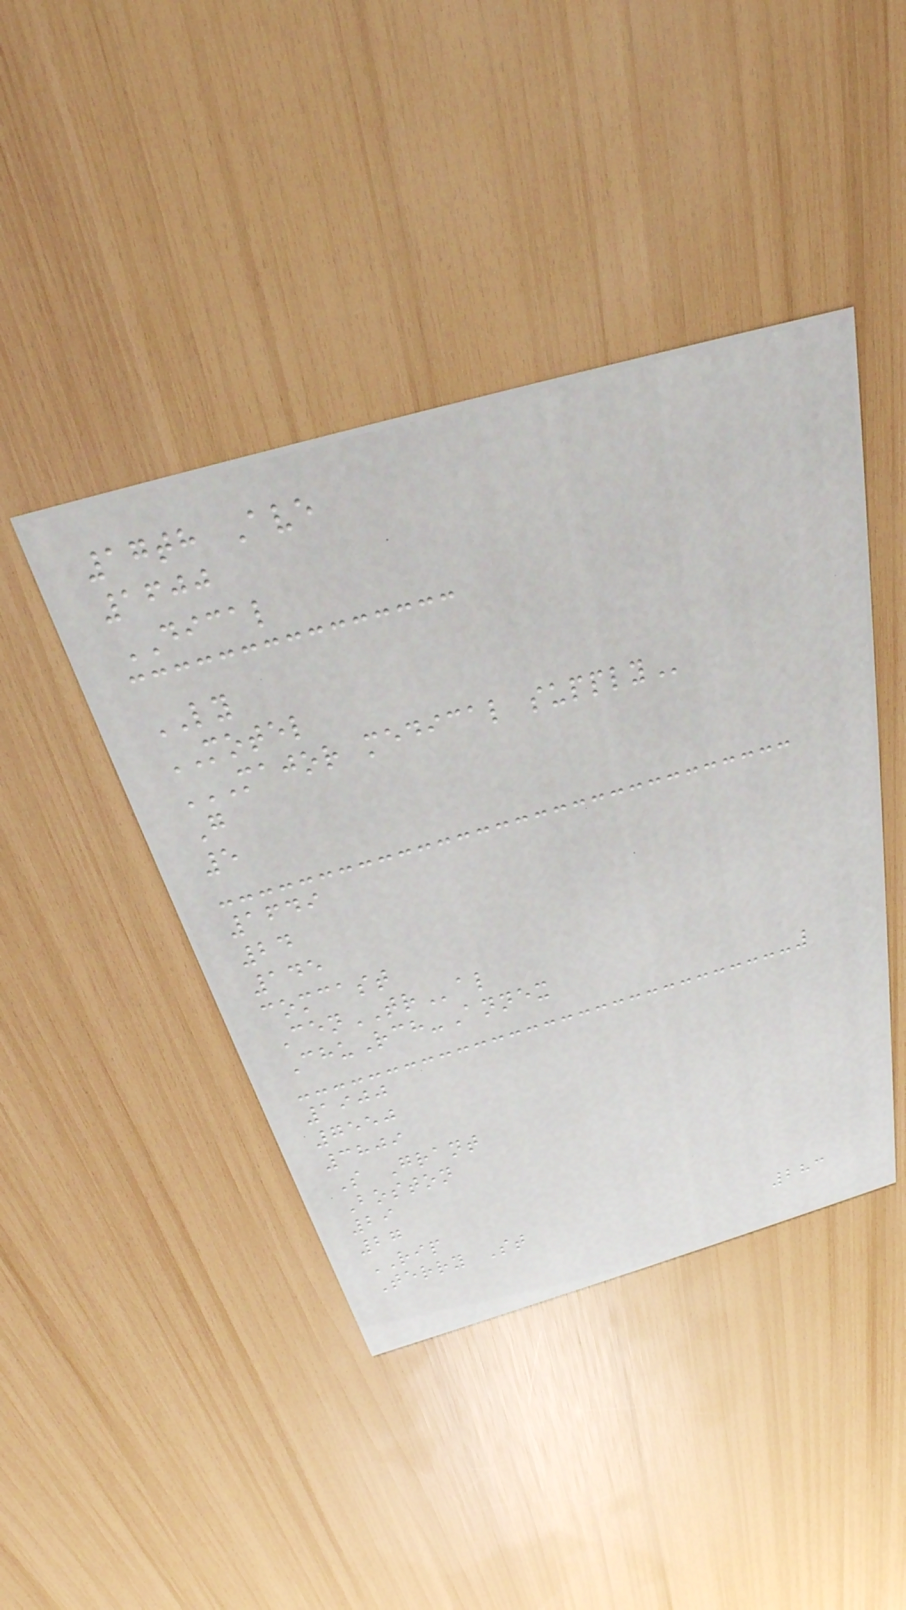17th Ave
1600
DICAL
LY
MOTEL
MAJOR MEDICAL SUPPLY
G
5
1649
24
145
comcast
CenTRal
ChuRch-Annex
1900
7550
3809
S Grant
Boston
29
27
RIP
Terry St
283
